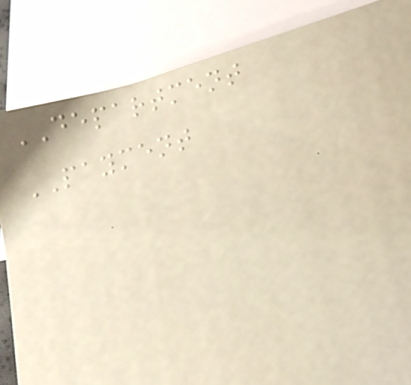DEPARTMENT
PAYMENT
